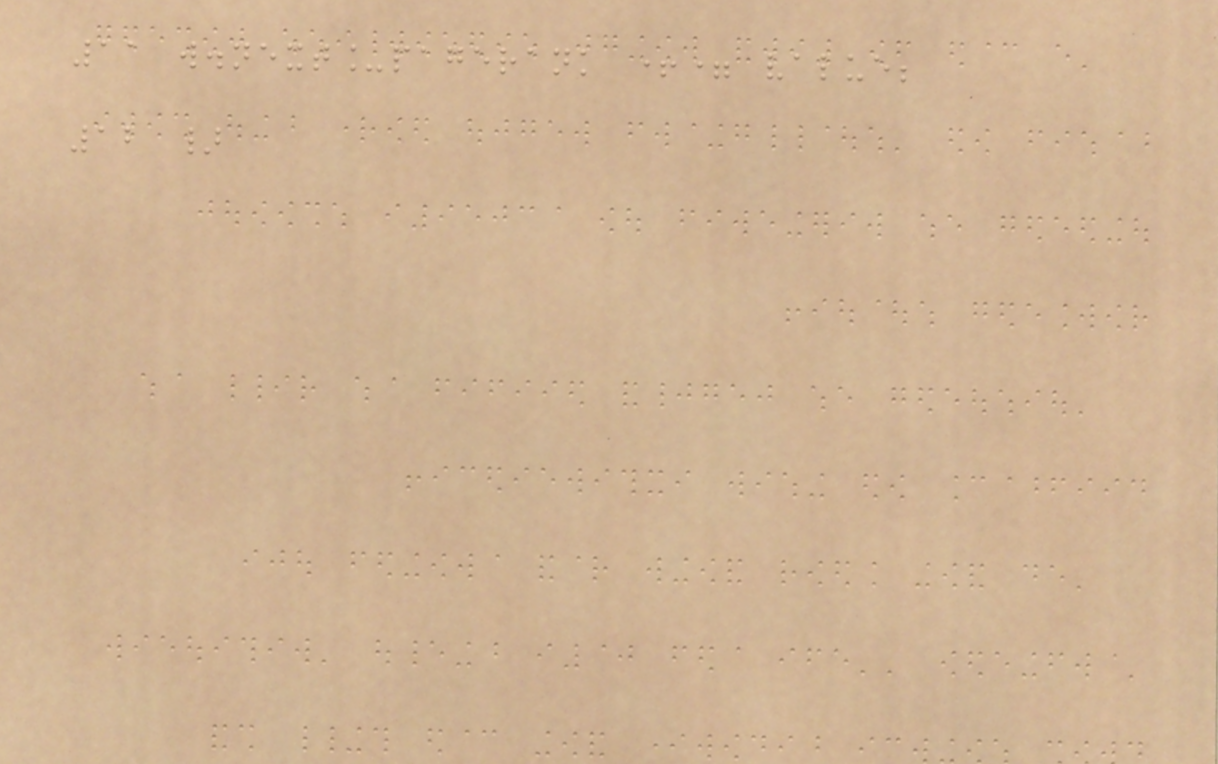11 w.next_pagerank += value;
12 }
